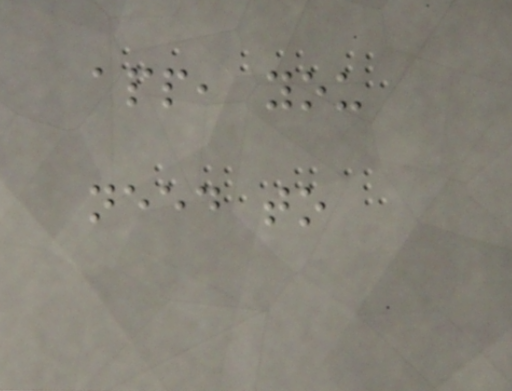app, you
need to
